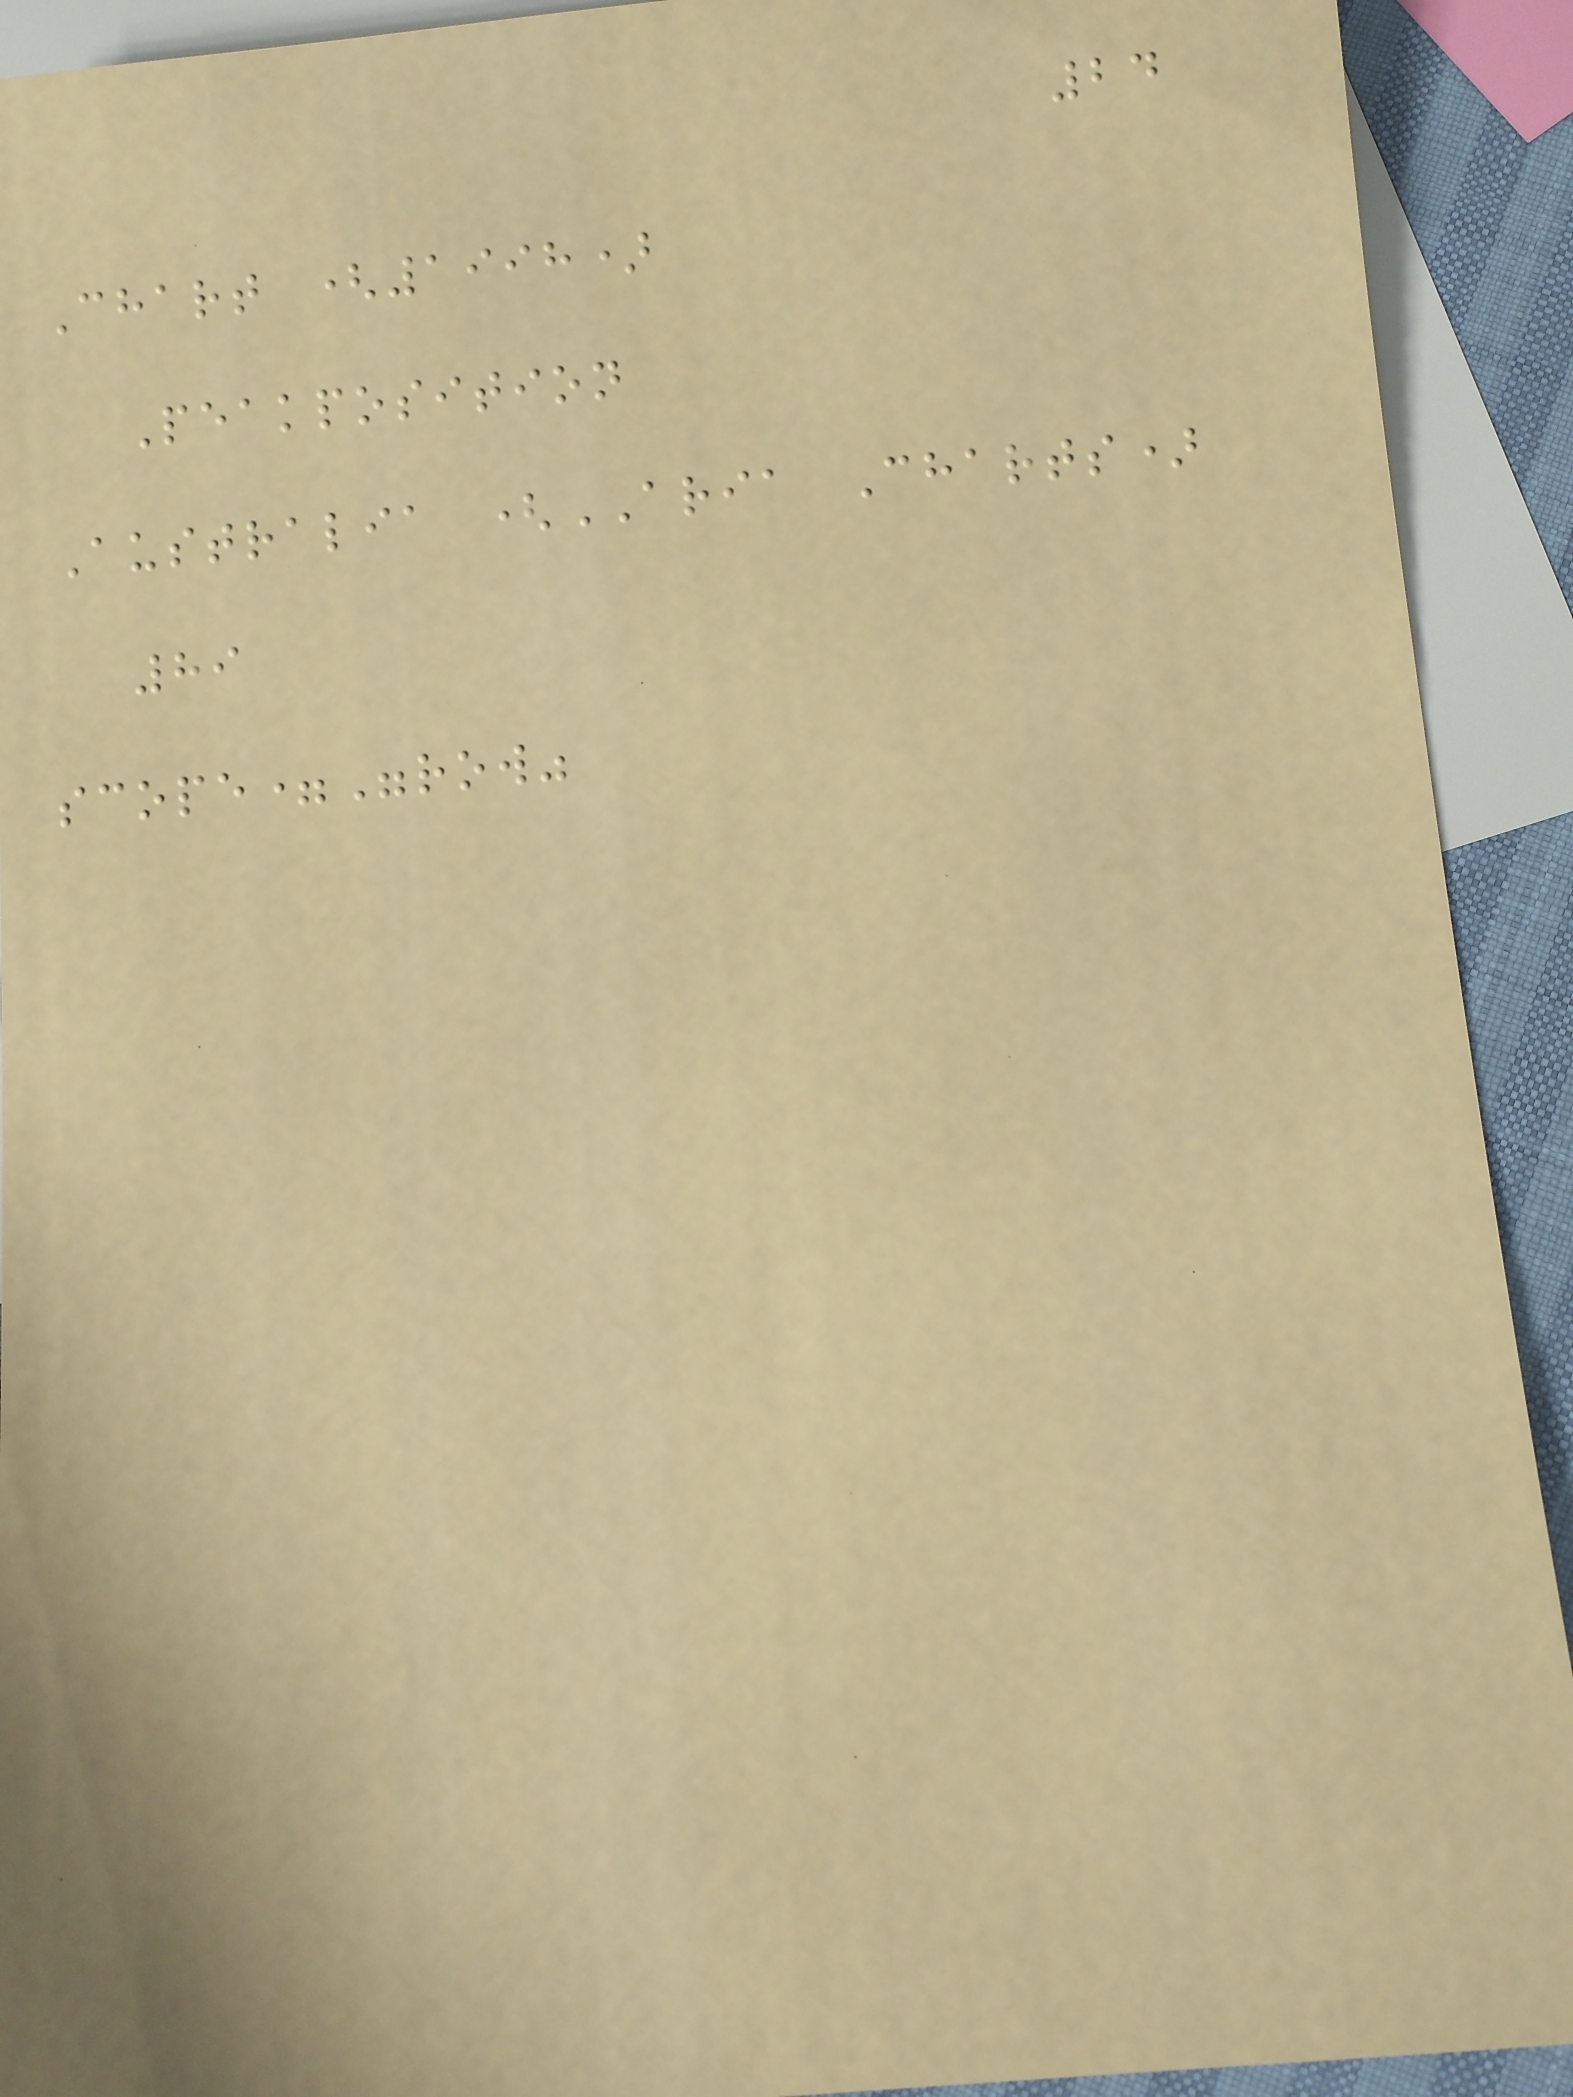24
Chart (1998)
Peakposition
Australia (ARIA Charts)
89
scope="row"
